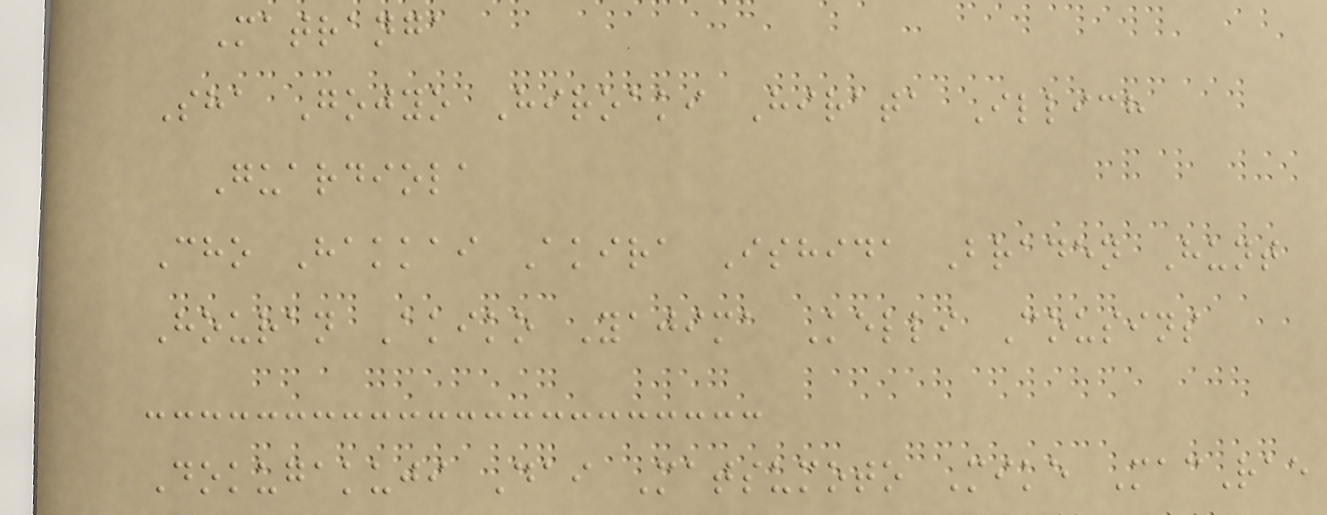Matranga
Sha Gojyo Hiroaki Hirata Illich
Guardiola
Cho Hakkai Akira Ishida Braden Hunt
Houran Akiko Yajima Kelli Cousins
Dokugakuji Dai Matsumoto Mike MacRae
